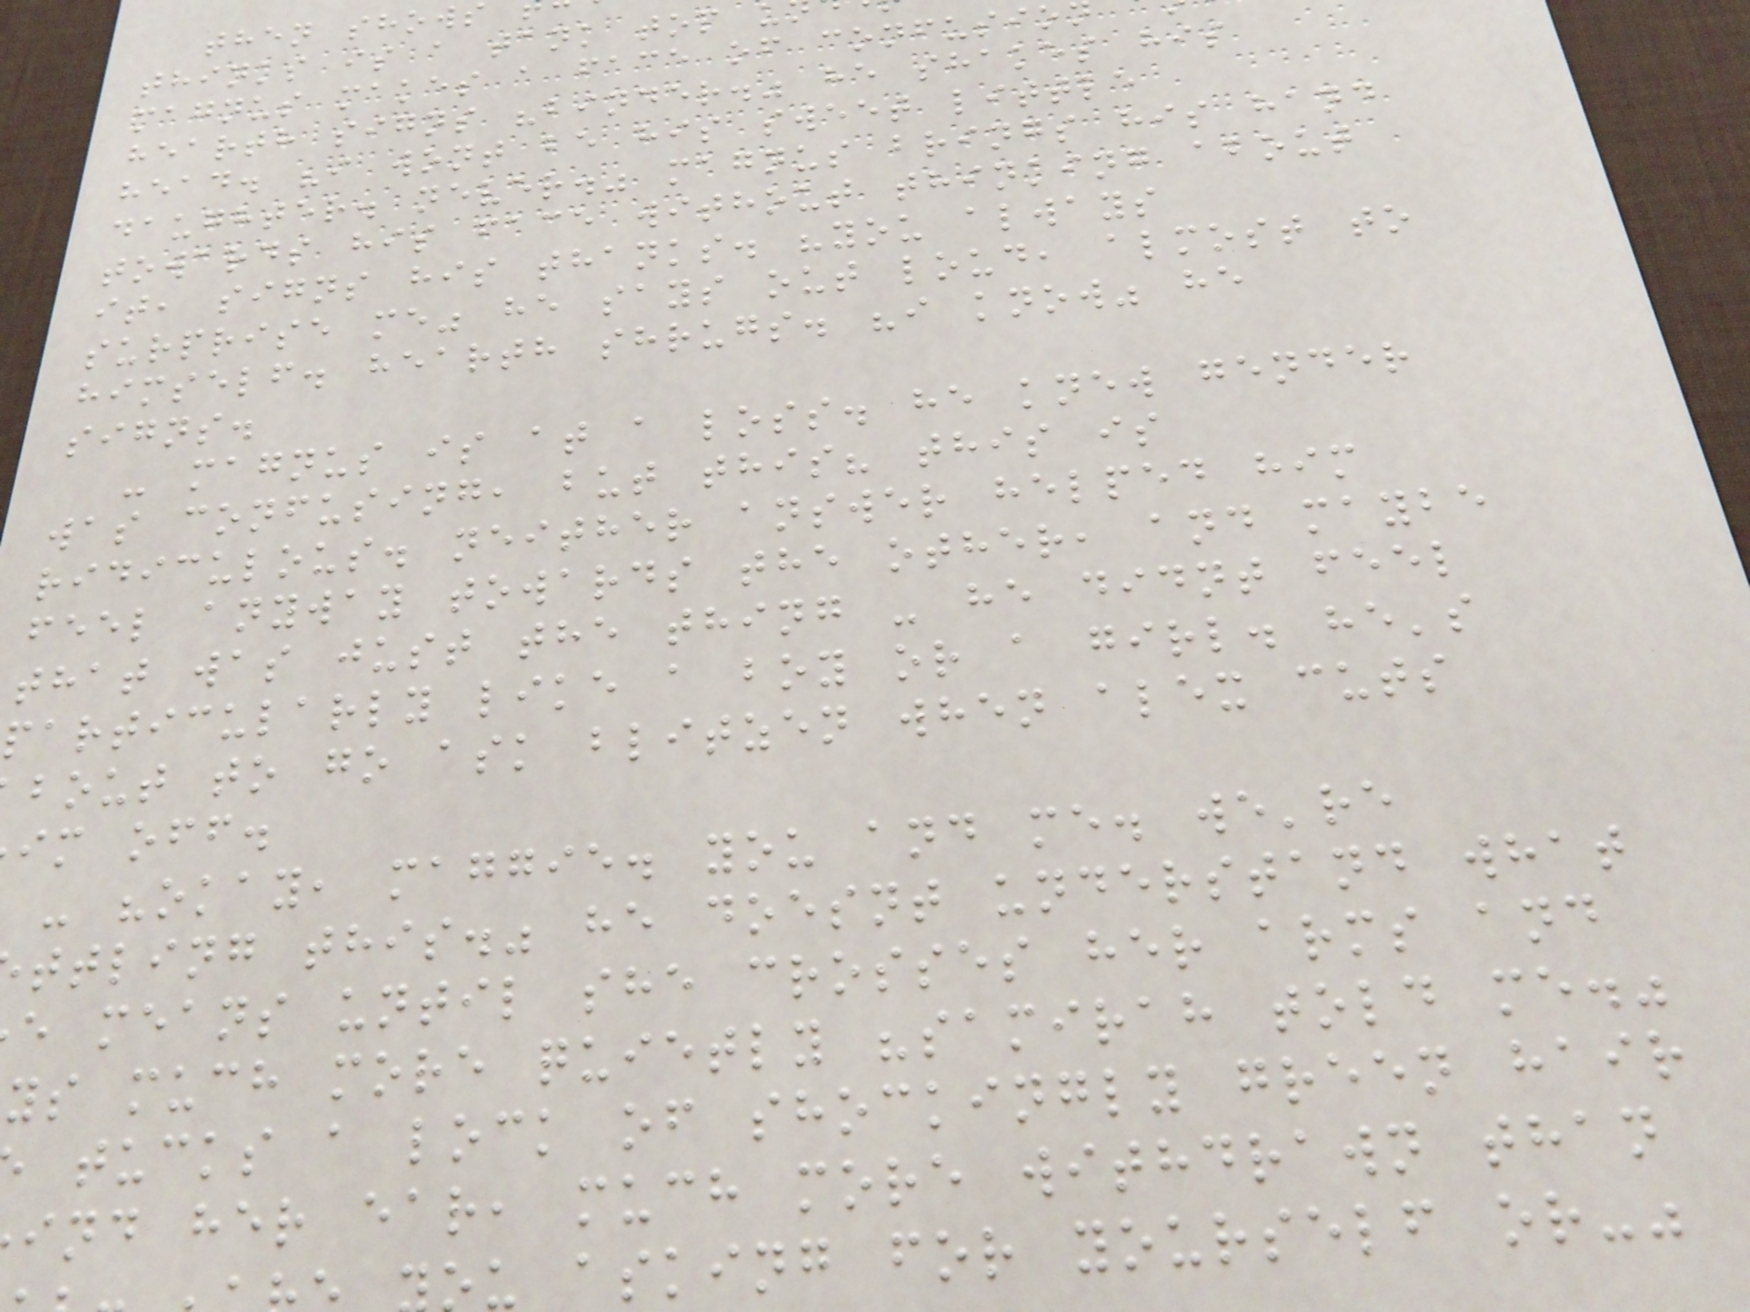then shows
thinks is a tank top
magnus makes a face of confusio
hearth signs "binder." he shakes his
head. "i wont be his sweet little
daughter. never." magnus brings his hand
towards his face without thinking about
it, signs his thanks. "you always
surprise me" he says out loud, almost to
himself. hearth shrugs. "i know" he
signs.
- magnus is at a loss. he knew gender
was confusing, but this? this is
ridiculous. neither answer helped him
feel anyway towards the other, and maybe
that was just the thing - he didnt feel
particularly like a boy or a girl. he's
bout to go ask blitzen when alex cuts
im off.
- "okay, maggie. you and me. we're
ttling this." he doesnt understand what
e means until she crosses her arms and
ys much more quietly "samirah told me."
tucks a lock of shockingly green hair
ind her ear, much more withdrawn than
u asking for yourself or-"
